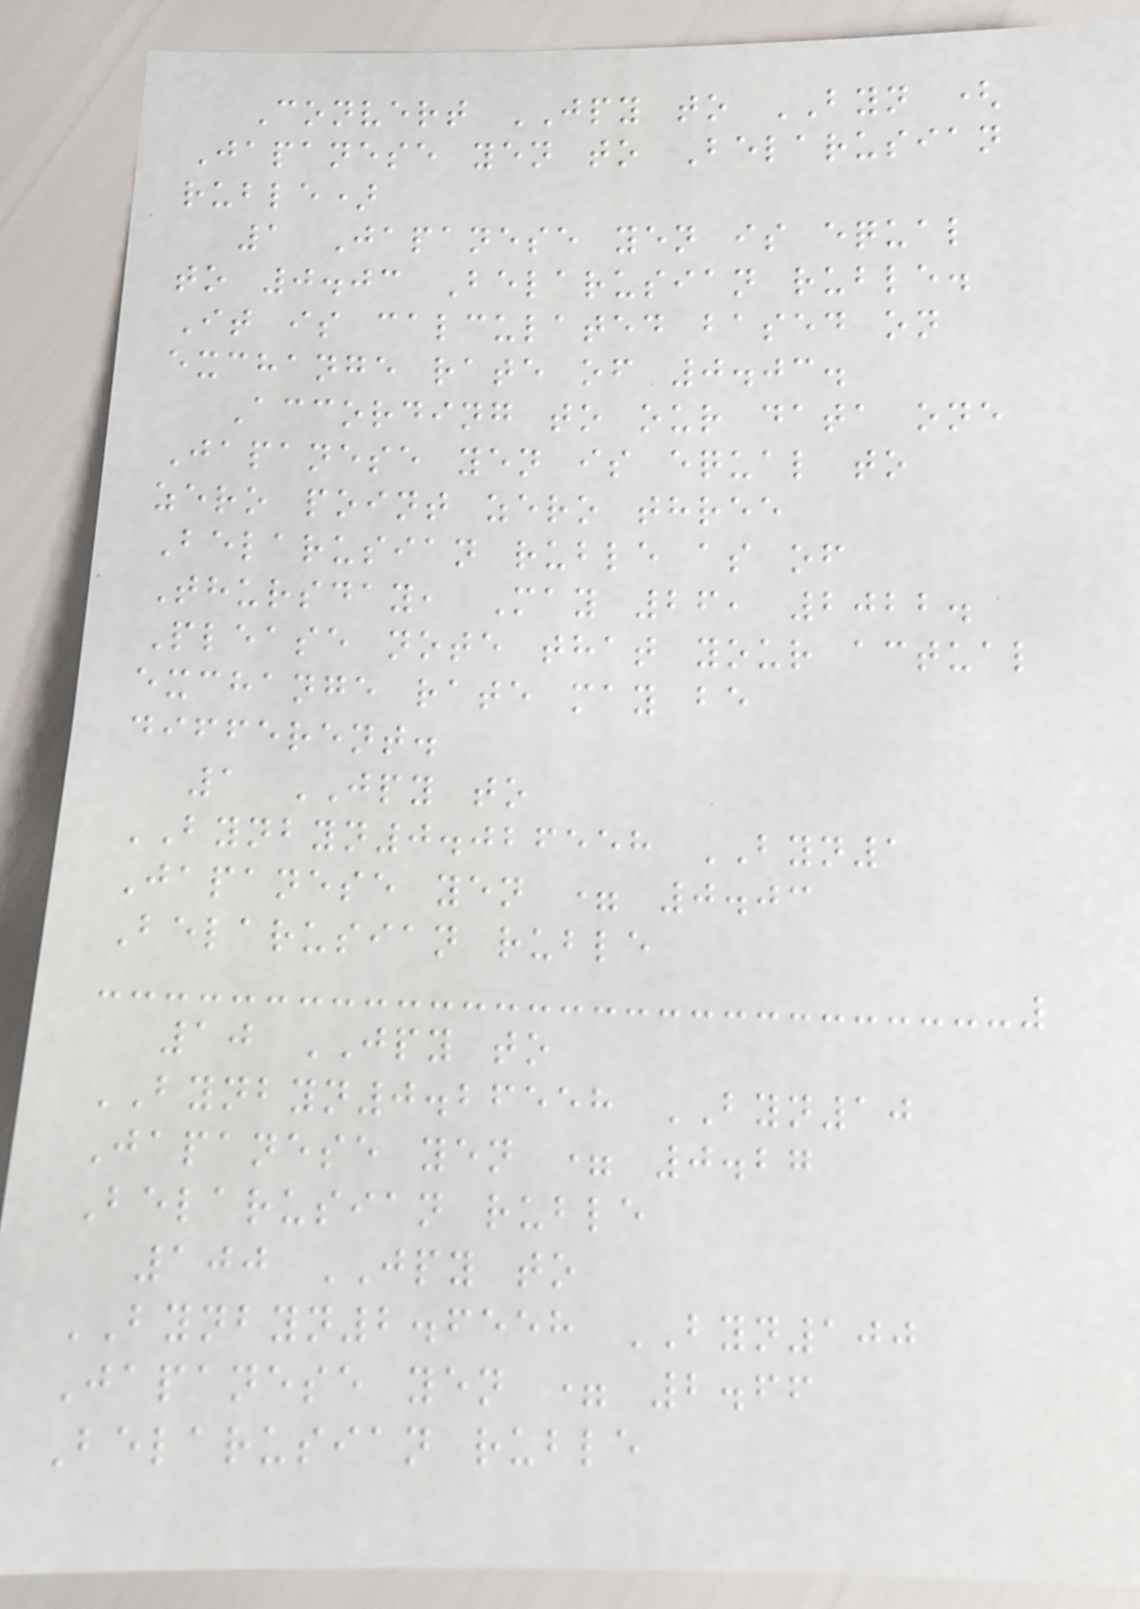Convert JPY to BYN (
Japanese yen to Belarusian
ruble)
1 Japanese yen is equal
to 0.03 Belarusian ruble.
It is calculated based on
exchange rate of 0.03.
According to our data one
Japanese yen is equal to
zero point zero three
Belarusian ruble as of
Thursday, May 26, 2022.
Please note that your actual
exchange rate may be
different.
1 JPY to
BYNBYN0.026558 BYN1
Japanese yen = 0.03
Belarusian ruble
10 JPY to
BYNBYN0.26558 BYN10
Japanese yen = 0.27
Belarusian ruble
100 JPY to
BYNBYN2.6558 BYN100
Japanese yen = 2.66
Belarusian ruble
